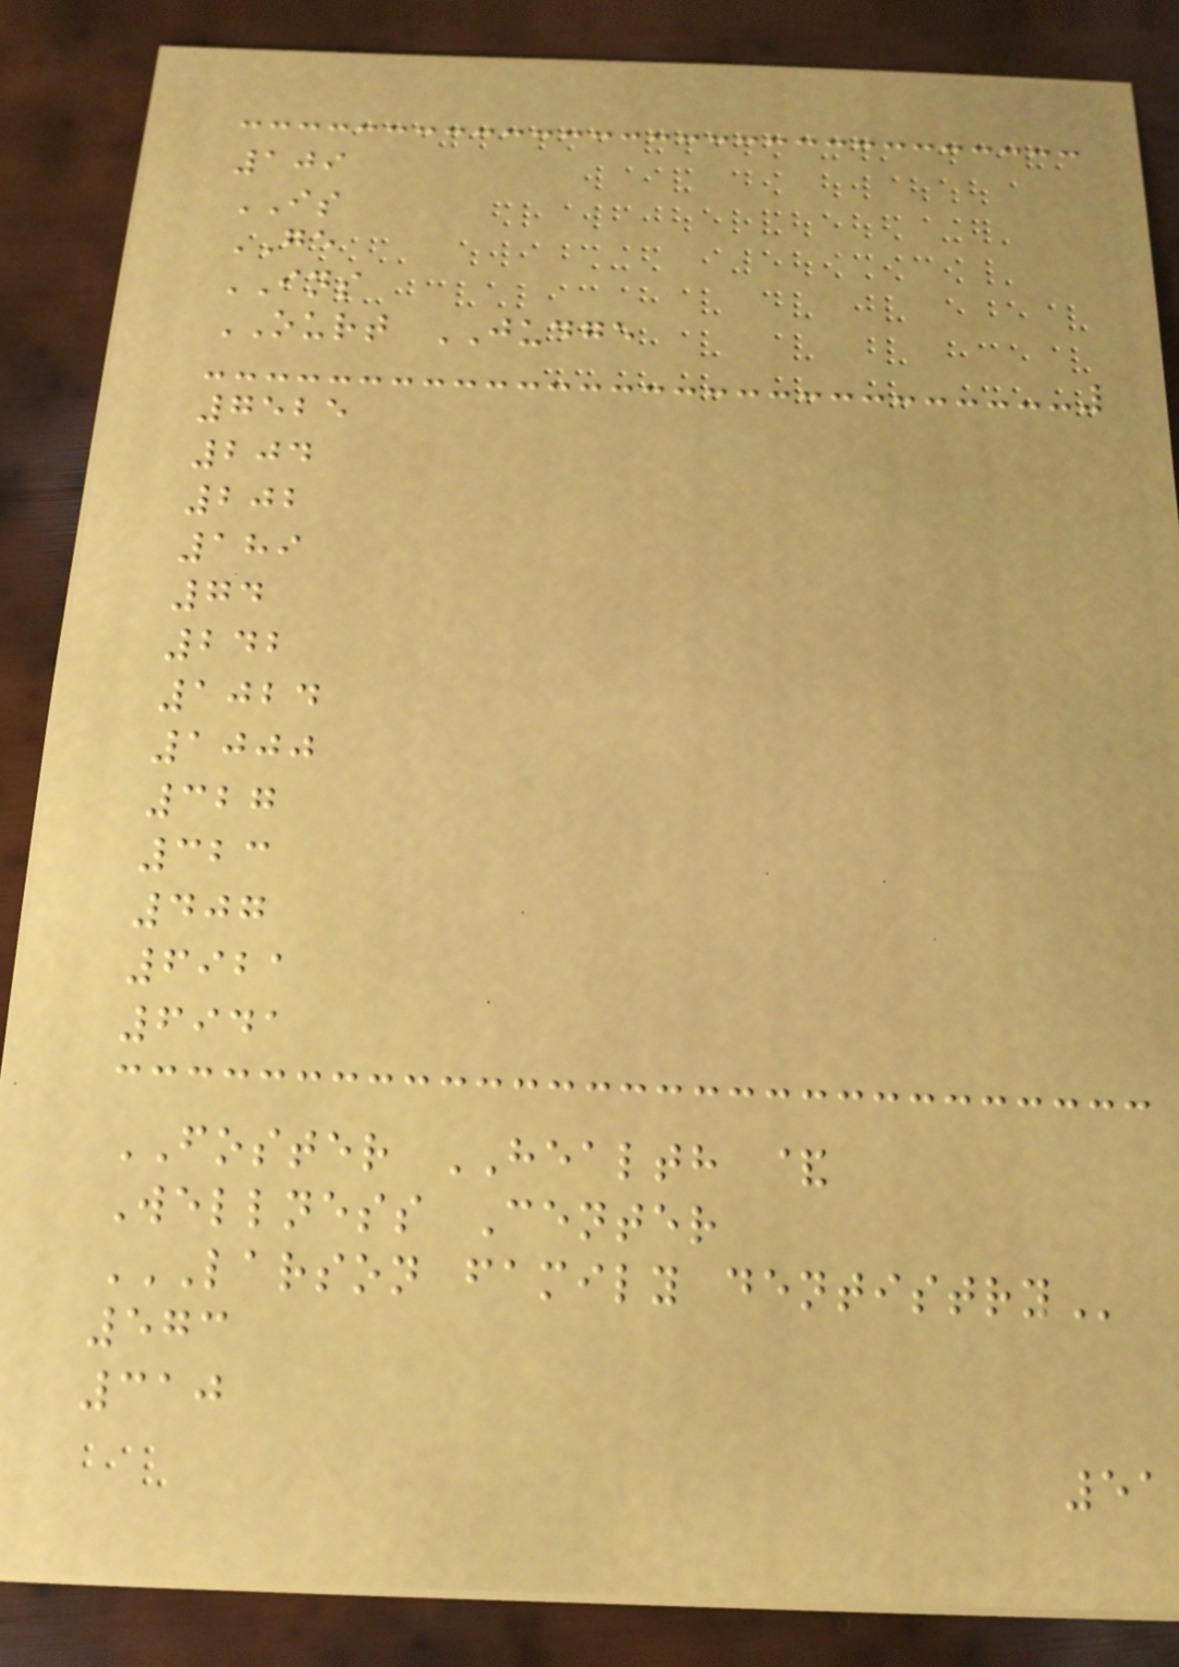109
IS
GE
INS
OURT JUDGE
7525
204
202
189
74
242
1024
1000
327
323
407
6921
6941
FOSTER HEALTH &
Wellness Center
LARSON FAMILY DENTISTRY
573
310
51
